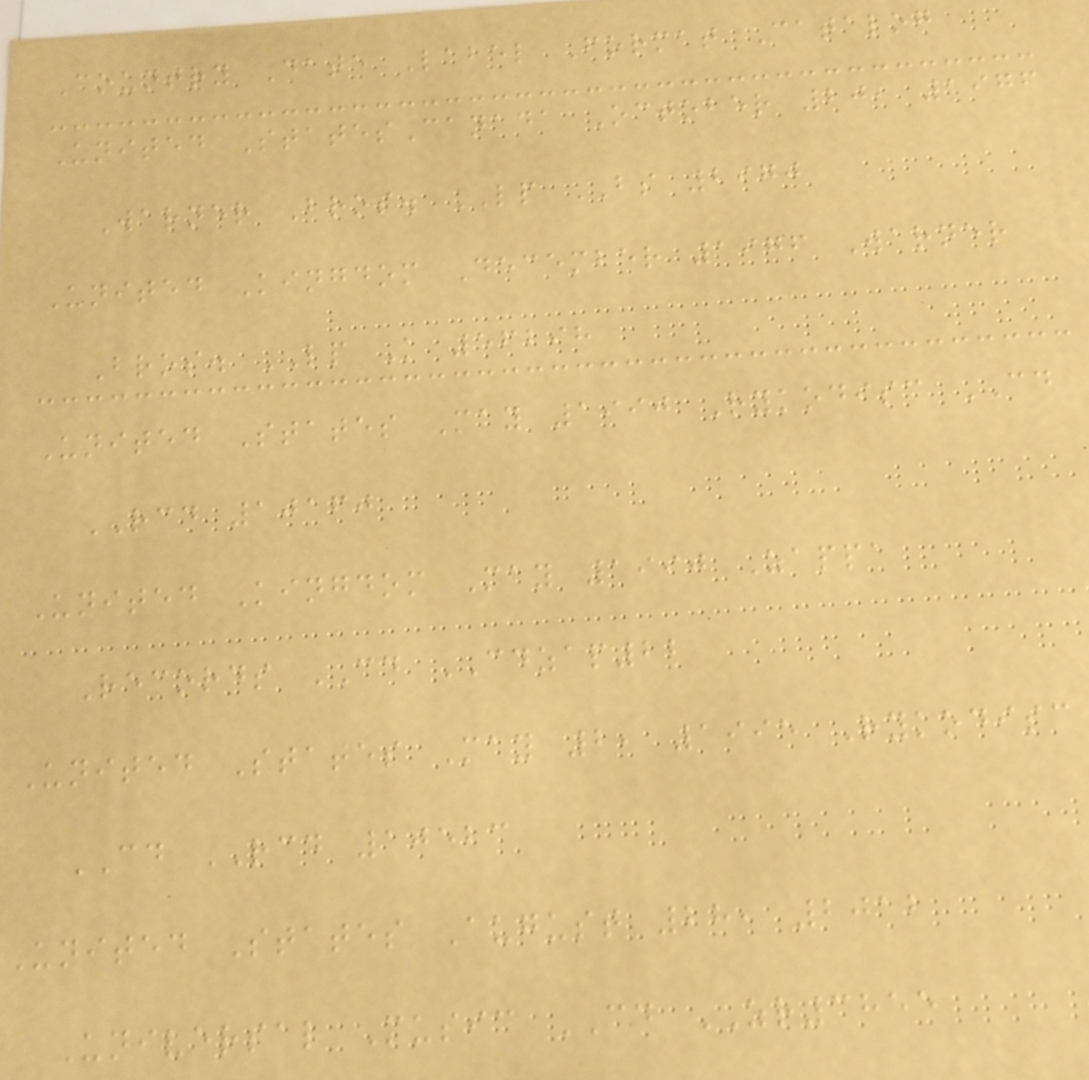Country Date Label Format Catalog
United StatesCanada October 20, 1976
Warner Bros. LP BS 2970
United Kingdom December 1976 Warner
Bros. LP K 56298
United States May 1990 Rykodisc CD
RCD 10160
United Kingdom May 1990 Zappa
Records CD CDZAP22
United States May 2, 1995 Rykodisc
CD RCD 10523
United States August 28, 2012
Universal Music CD ZR3855
